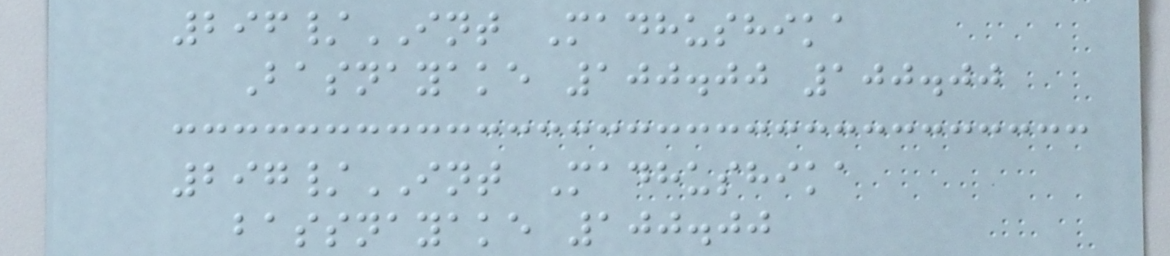296/INT Madhushika
Basnayake 100.00 100.00
297/INT Madhushika
bassnayake 100.00
